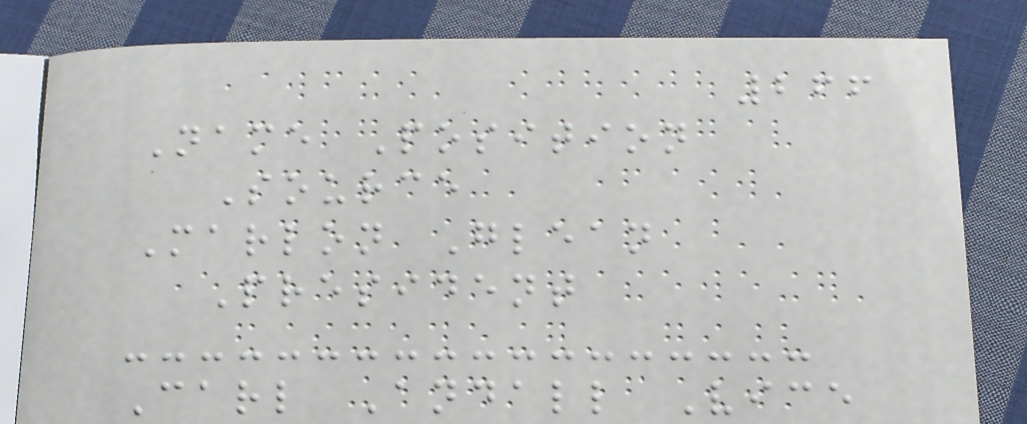266
Name Position
Source
Marlon Glean
President
Carl Andall Vice
